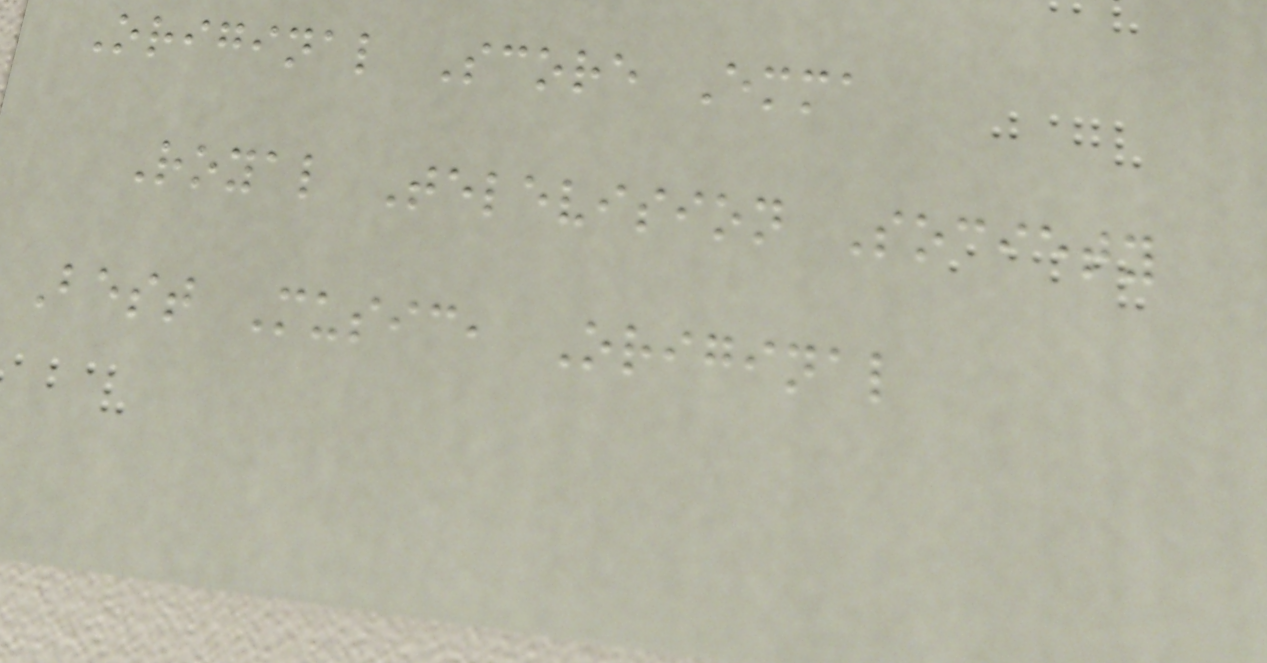Original Score Emma
Royal Television Society
Best Music, Original
